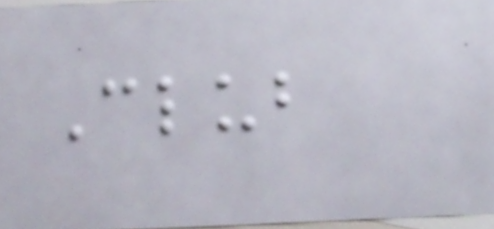Club
